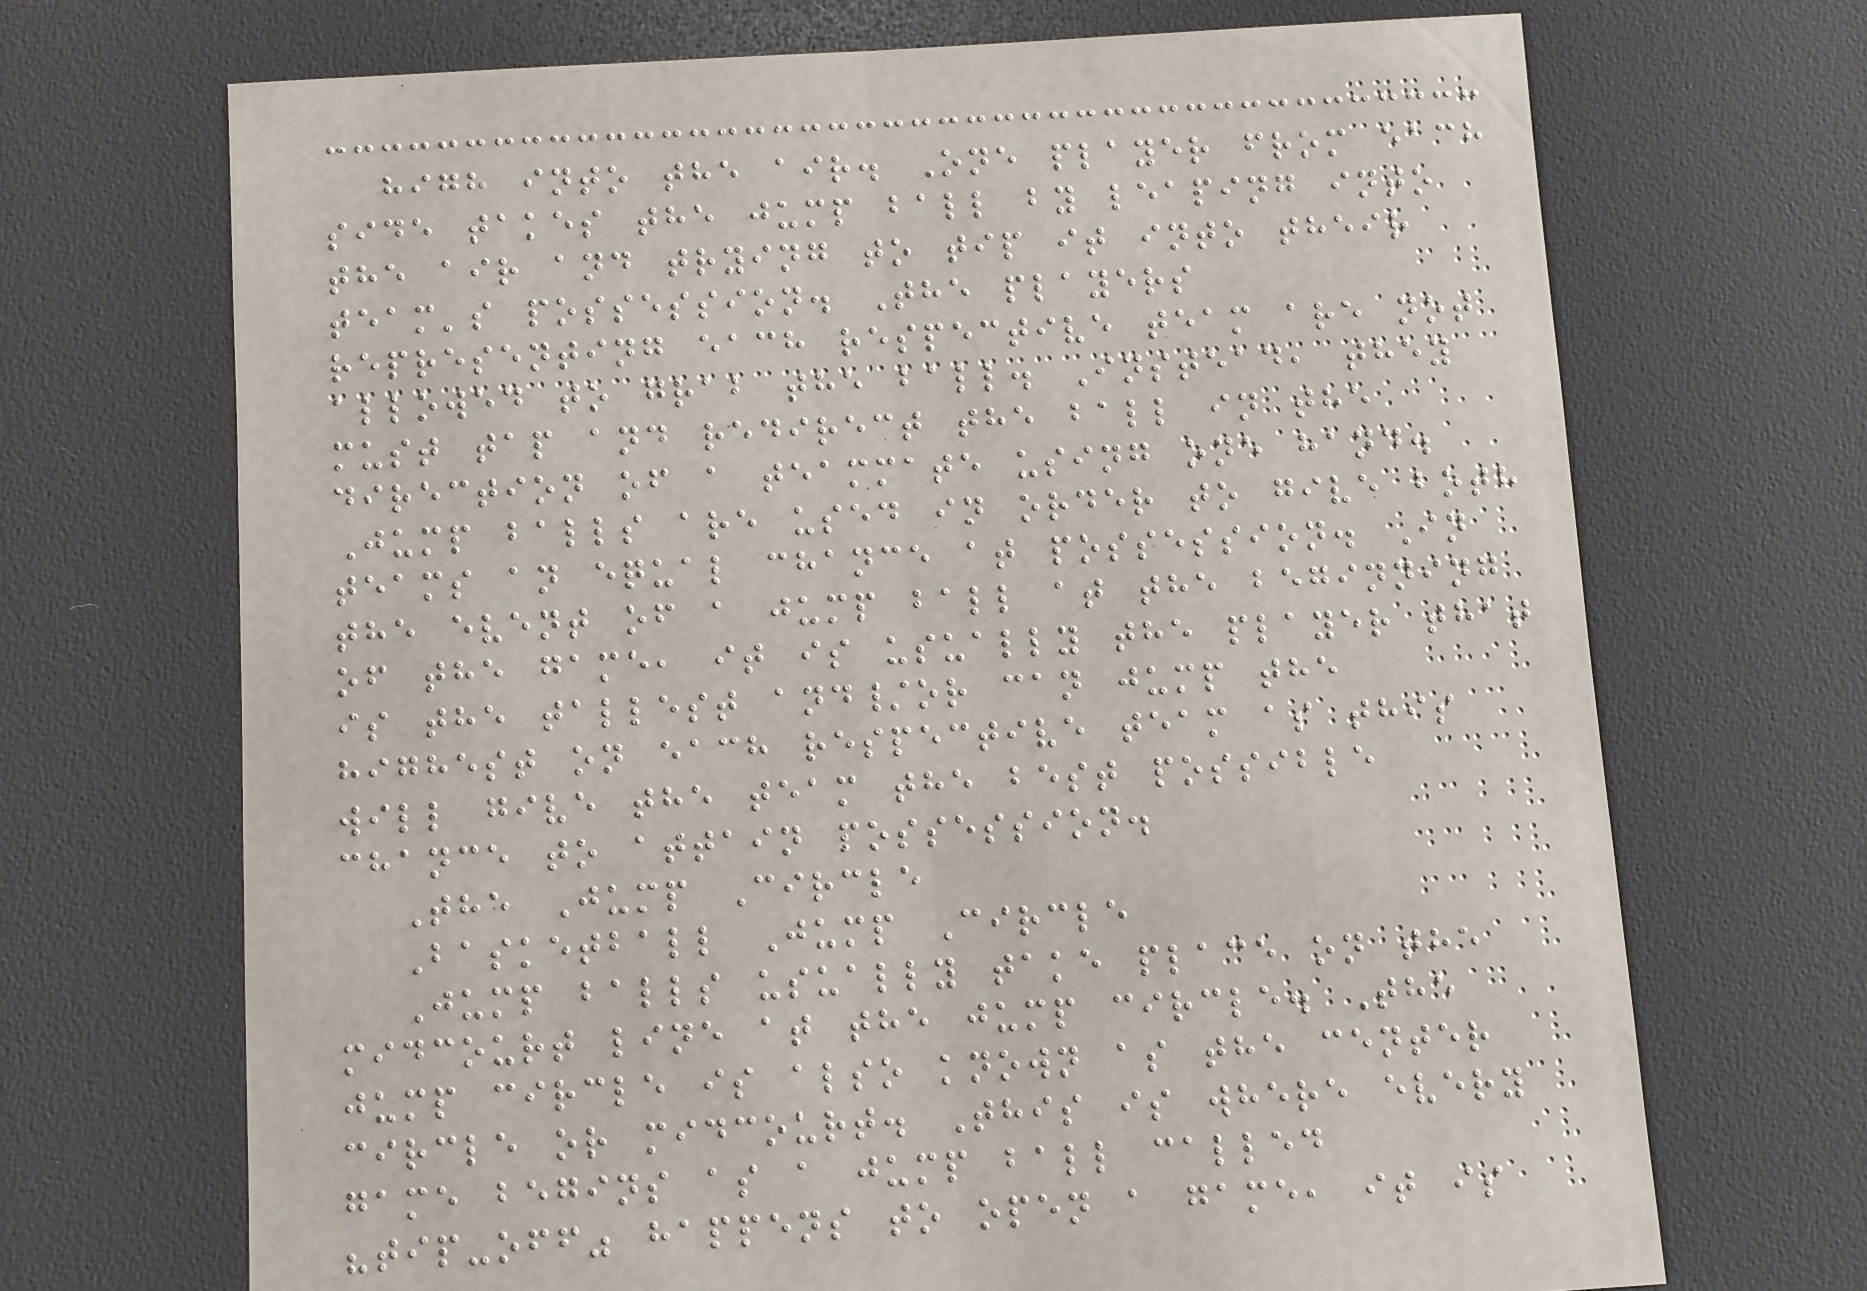high into the air. One player from each
side takes the jump ball by leaping into
the air and trying to tip it into their
team's possession. The players
representing each respective team are not
allowed to grab the ball. Instead, they
must tap and redirect the ball in the
direction of a teammate using one hand.
Jump balls are used in order to give both
teams an equal chance at possession. In
the event of a jump ball at the beginning
of the game, it is usually the player that
is the tallest and/or can jump the
highest on each respective team as this
will give the team the best possible
chance to attain possession.
The Jump Circle
Basketball Jump Circle
Jump balls usually take place on the
midcourt line at the jump circle. The
jump circle is also known as the center
circle or midcourt. This is where every
game begins as a jump ball called
"tip-off" happens to open a game, it is
